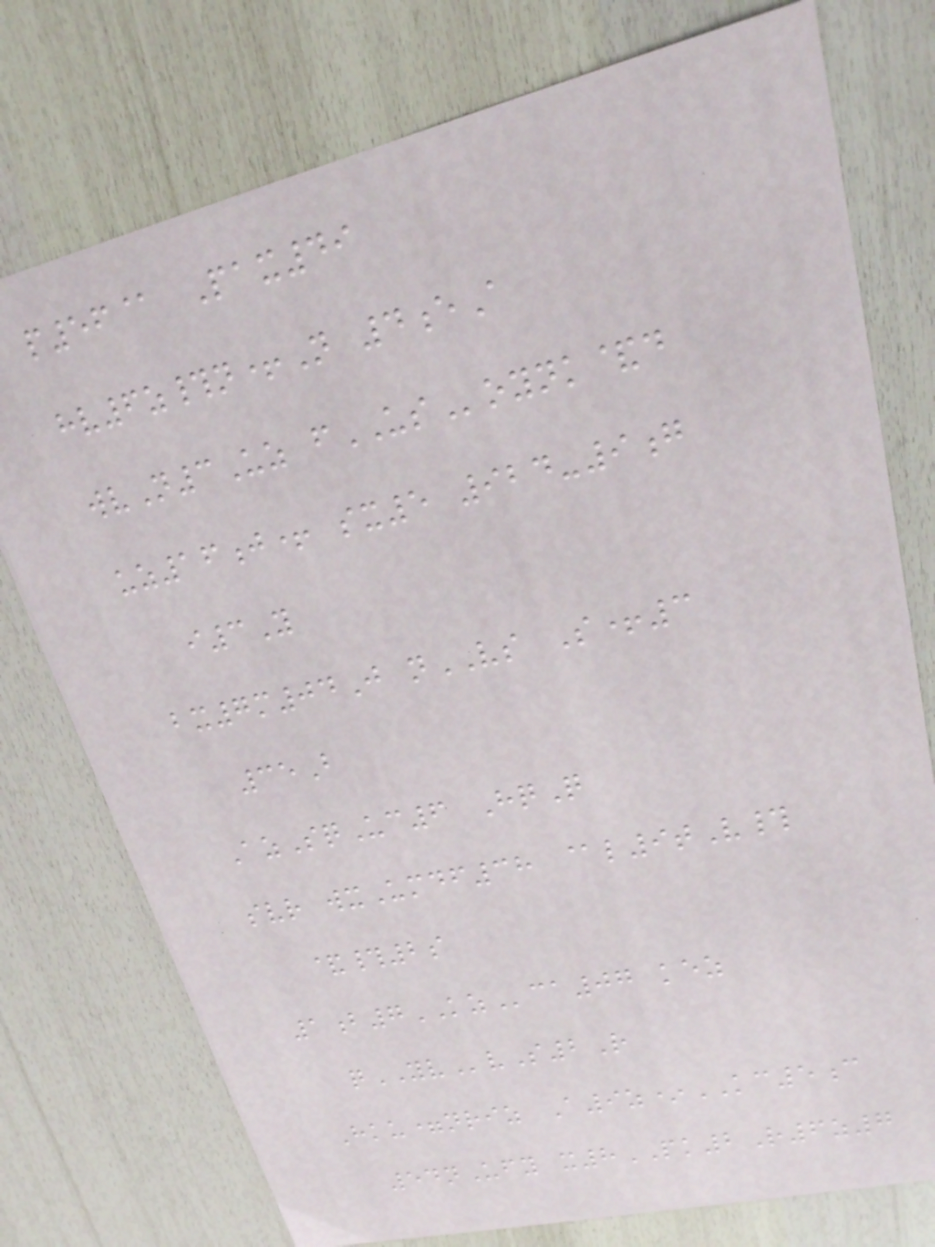p56@ Pax49
hv6z#n+N 4eA
wvN3Uz fUSoynk&d
uz16j+ sx5 924-9g
i3Y
bx7m04J nVS S+3
35B
AzSqUc6 HqQ
svr wxUmdf38 @l9tV#
&#2s
1b7KZca07 kez
qYVvS2R
Hku=nriz A9z*KC5c
54nUfy x8PK2R6z7
